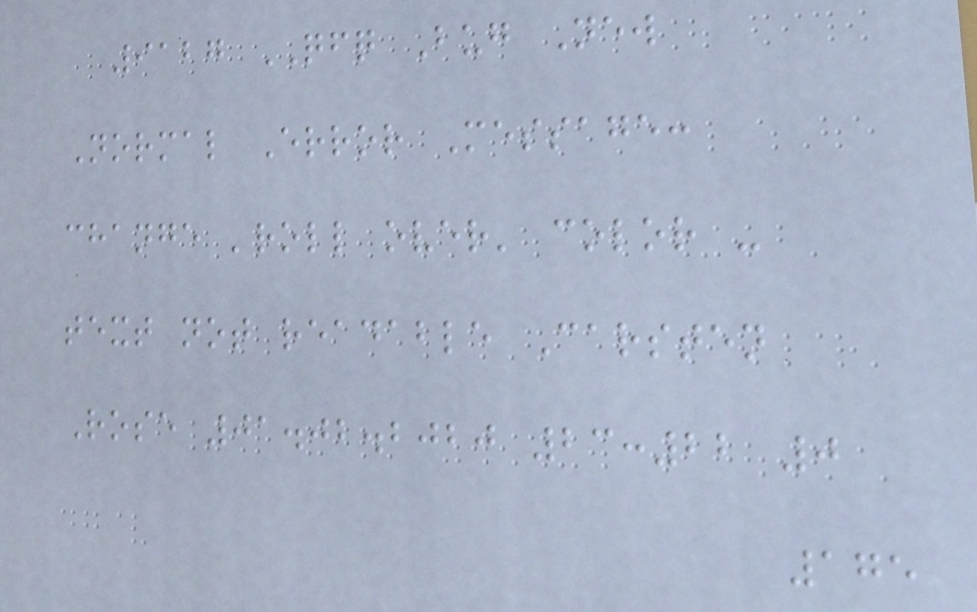9127 QFQ Bug New
Normal Error Message:
change 'roll over' color -
text not readable Carsten
Rose 01.02.2020 23:22 0
175
